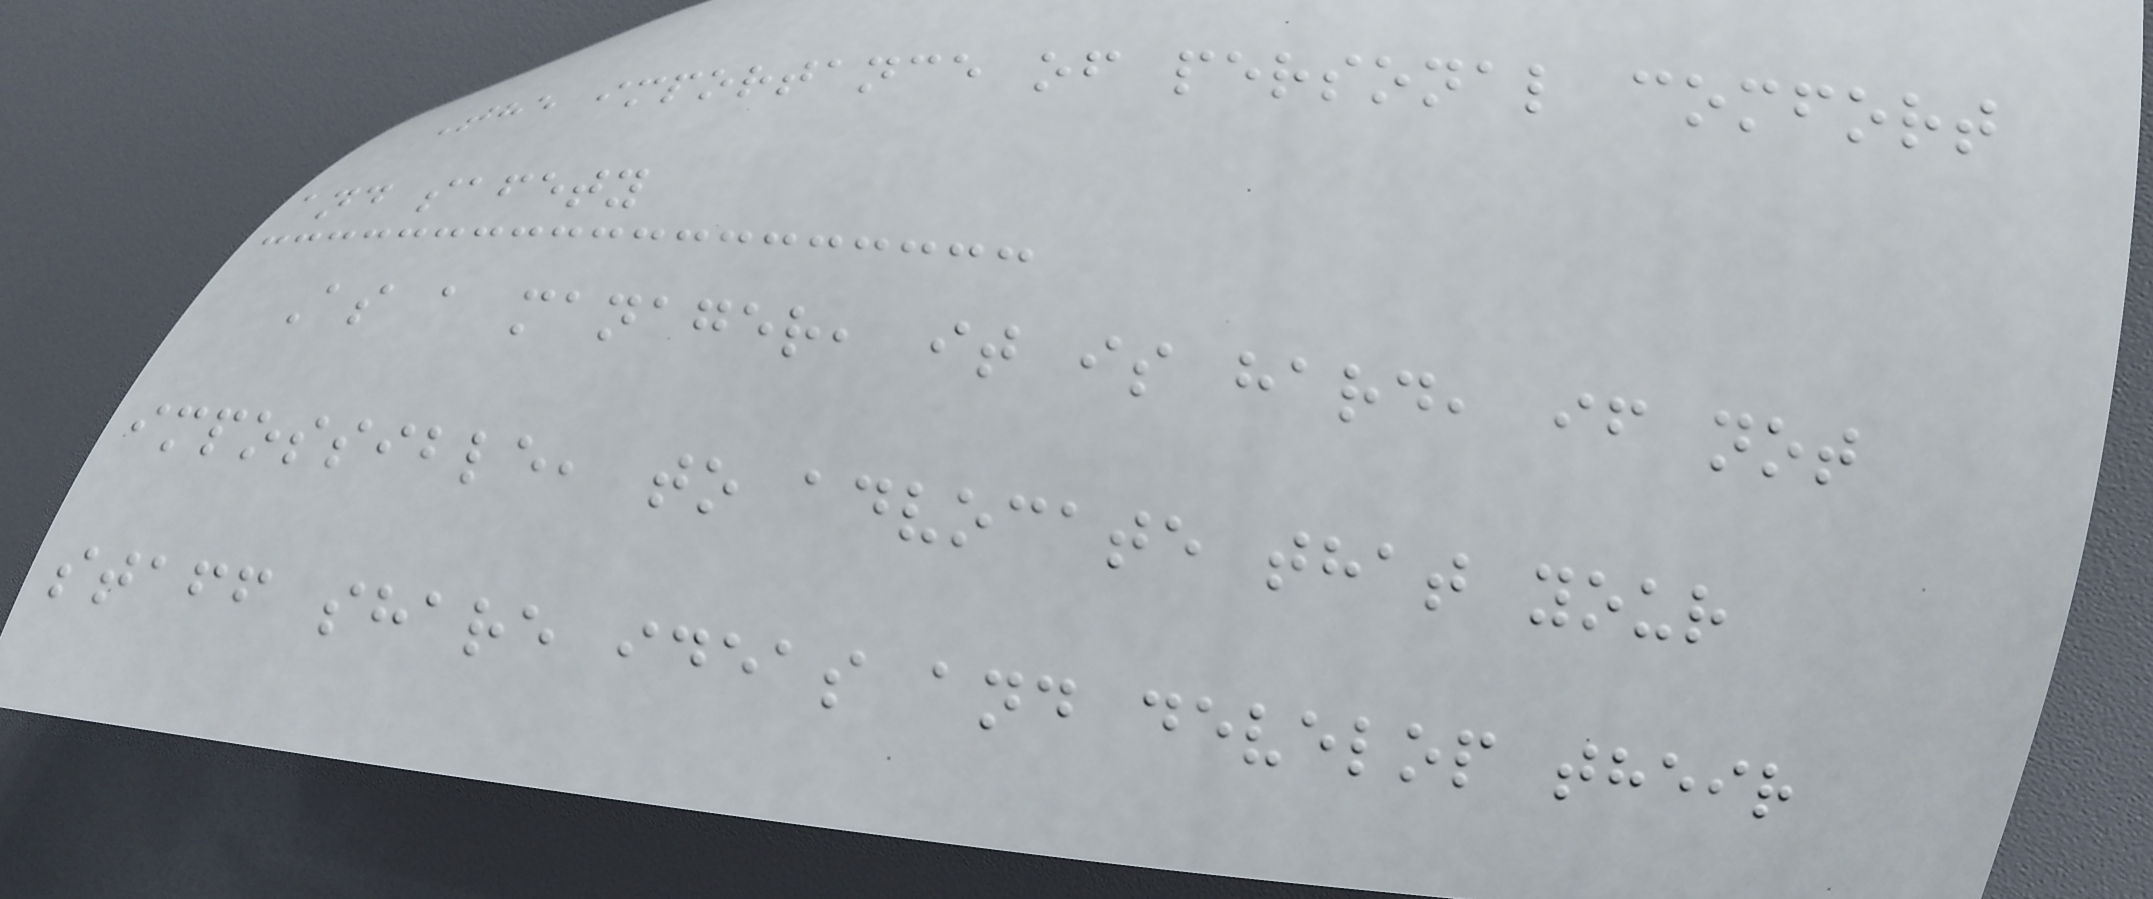The importance of personal comfort
and safety
As a manager, it is hard, if not
impossible, to advocate that your
staff share ideas and develop their
